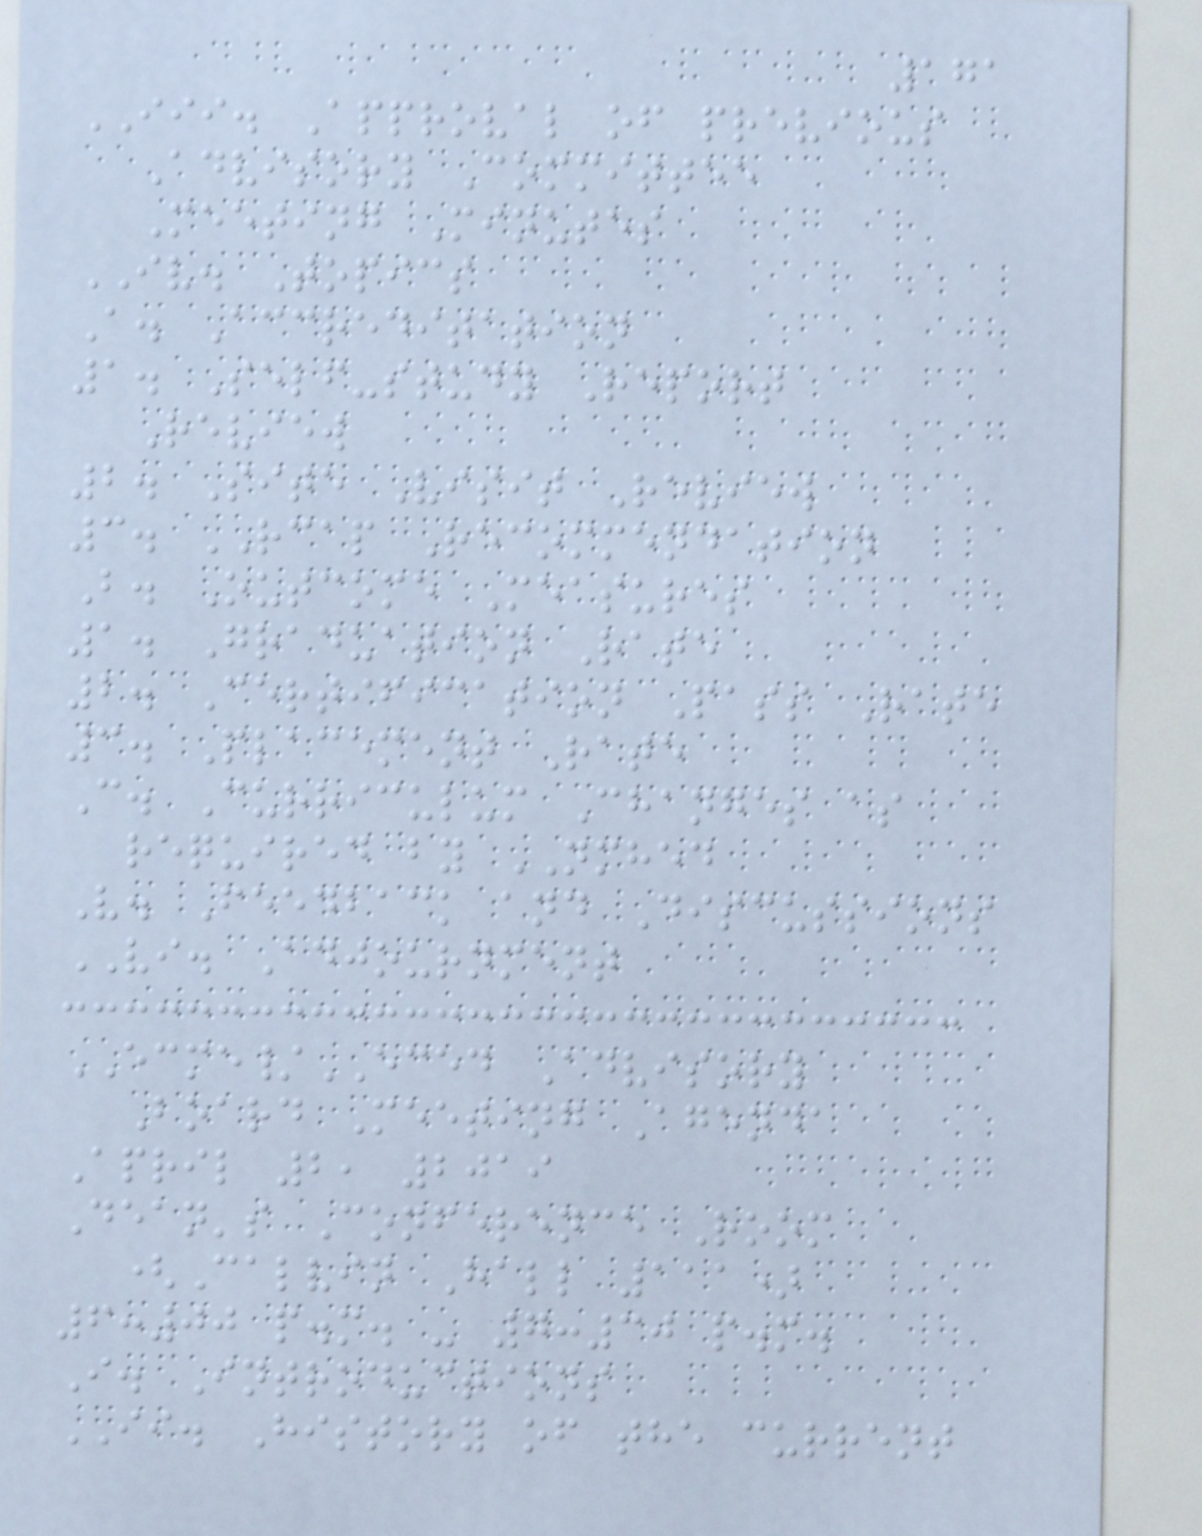171
III. Approval of previous
Advisory Committee
Meeting Minutes
IV. Topics
A. Accreditation
1. Self-study Report
Review
2. Site Visit Review
3. RCAP Recommendation
B. Outcome Measures
1. Graduation Rate
2. Certification Pass Rate
3. Placement Rate
C. Curriculum Changes as
required by NMHED
V. Feedback and Discussions
VI. Adjournment
ECME/ECED Advisory
Board Meeting Agenda
April 2, 2019
Dean's Conference Room
(Calvin Hall 111)
6:00 p.m. - 7:30 p.m.
I. Introductions
II. History of the current
